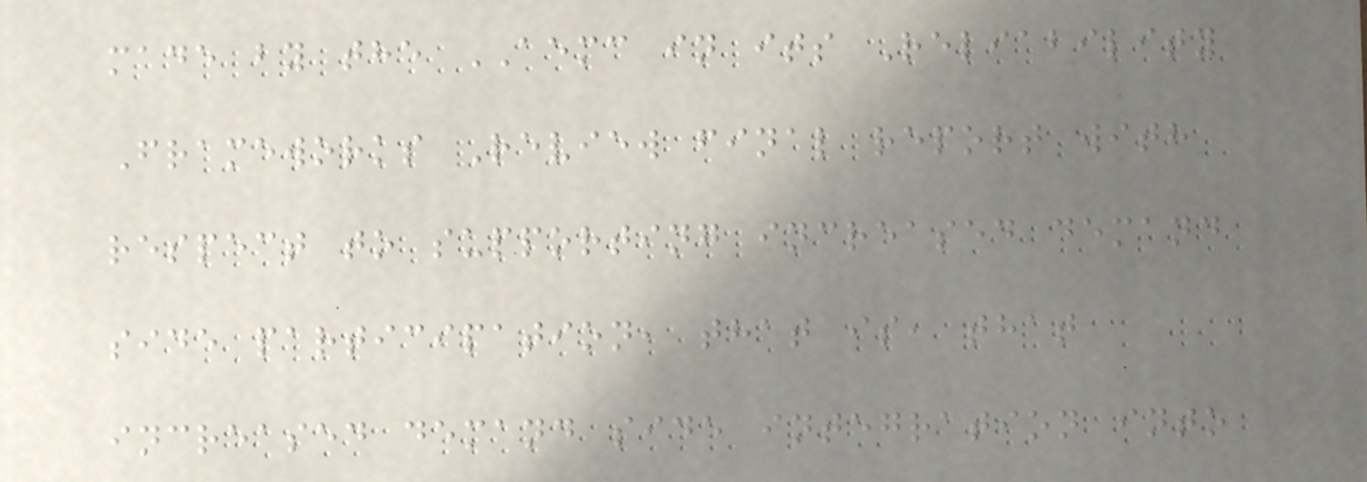made by the AEMC in its Reliability
Frameworks Review final report with
respect to supporting increased demand
side participation, that is, that
increased demand side integration into
